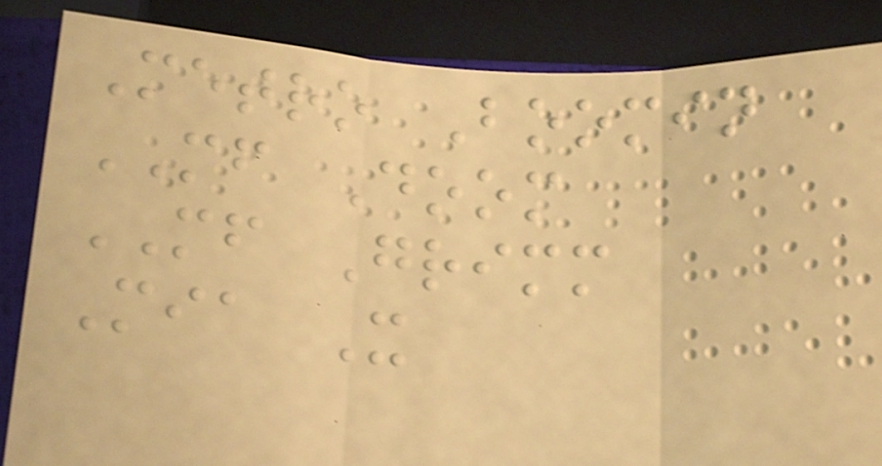Metro Boomin
MF Doom
MF Grimm
Mia X
